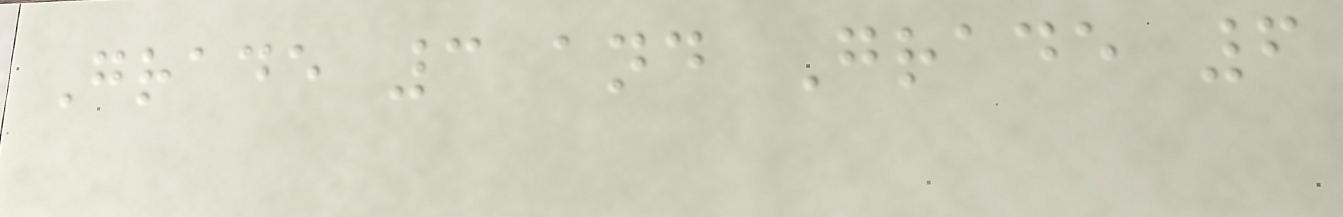Grade 3 and Grade 6
